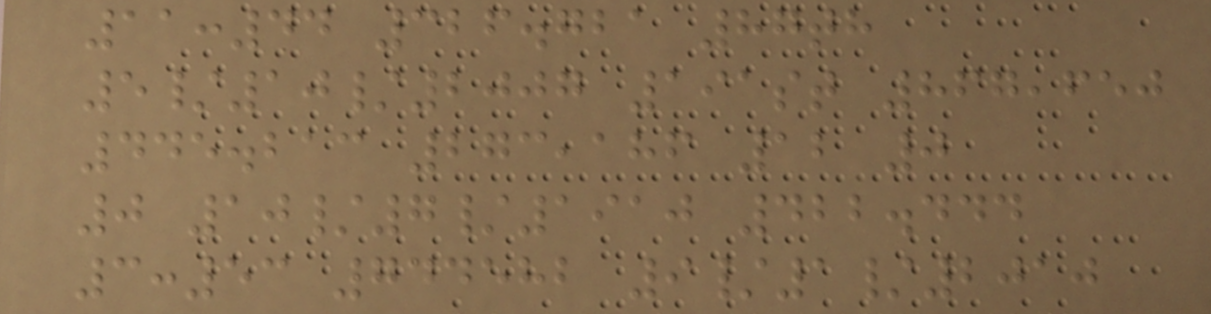11:44 326.721 87th
5/10/2007 191st 867,650
445.213 273,186 12 0
0 10/7/1910 422.444
3:53 744582 9/1/2010
